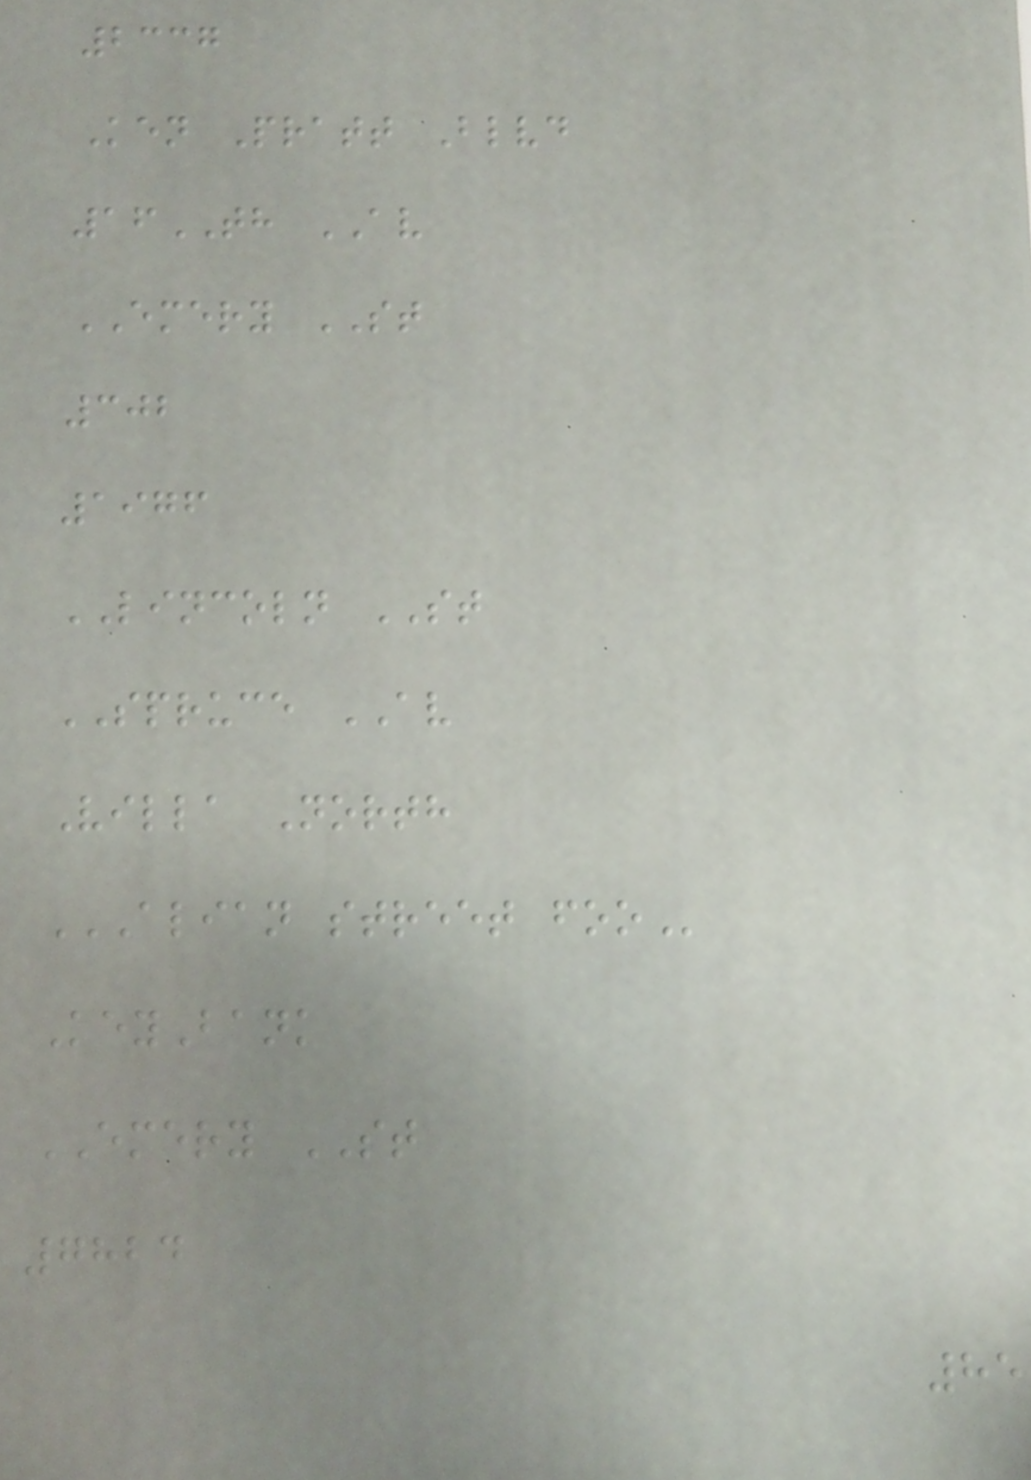2337
Ken Pratt Blvd
16TH AV
EMERY ST
302
1976
LINCOLN ST
SPRUCE AV
Villa North
ALIAN STREET FOO
KeyBank
EMERY ST
7824
85
